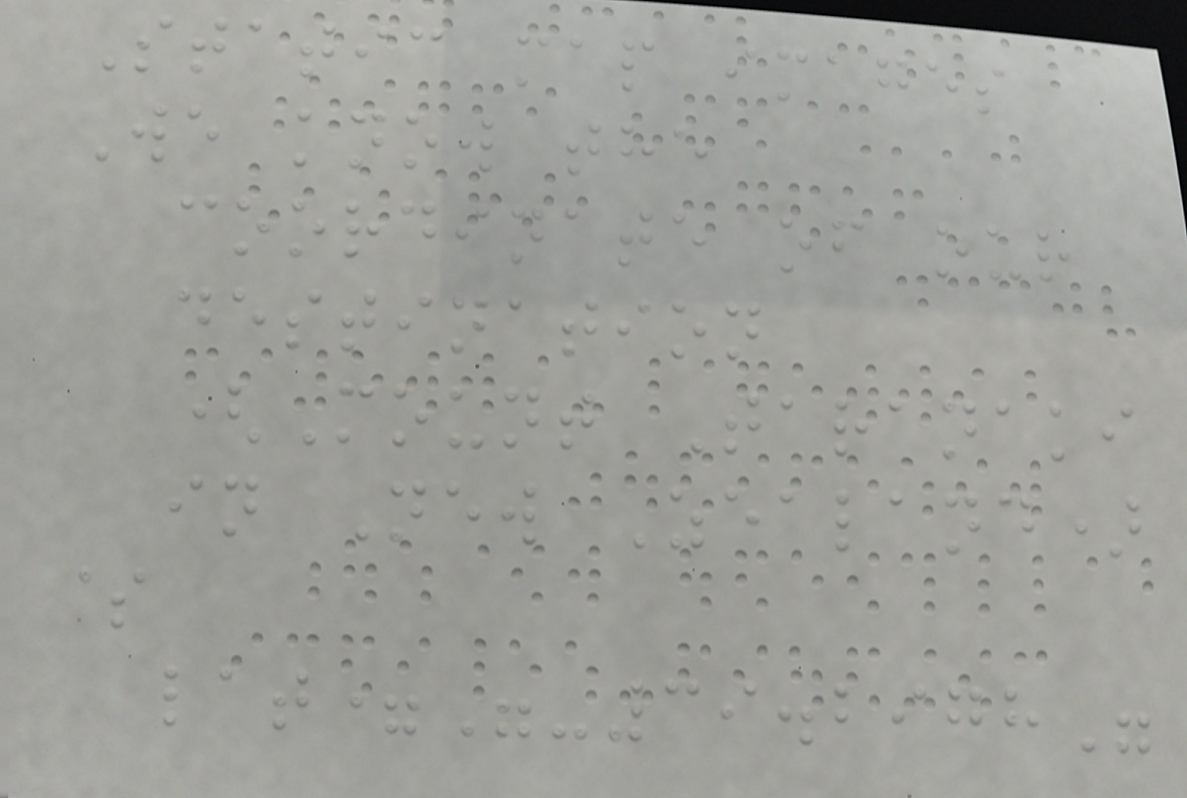Static map images
We know the
coordinate of our
destination
(Mount Taranaki
in New Zealand)
$
lat="-39.2978"
